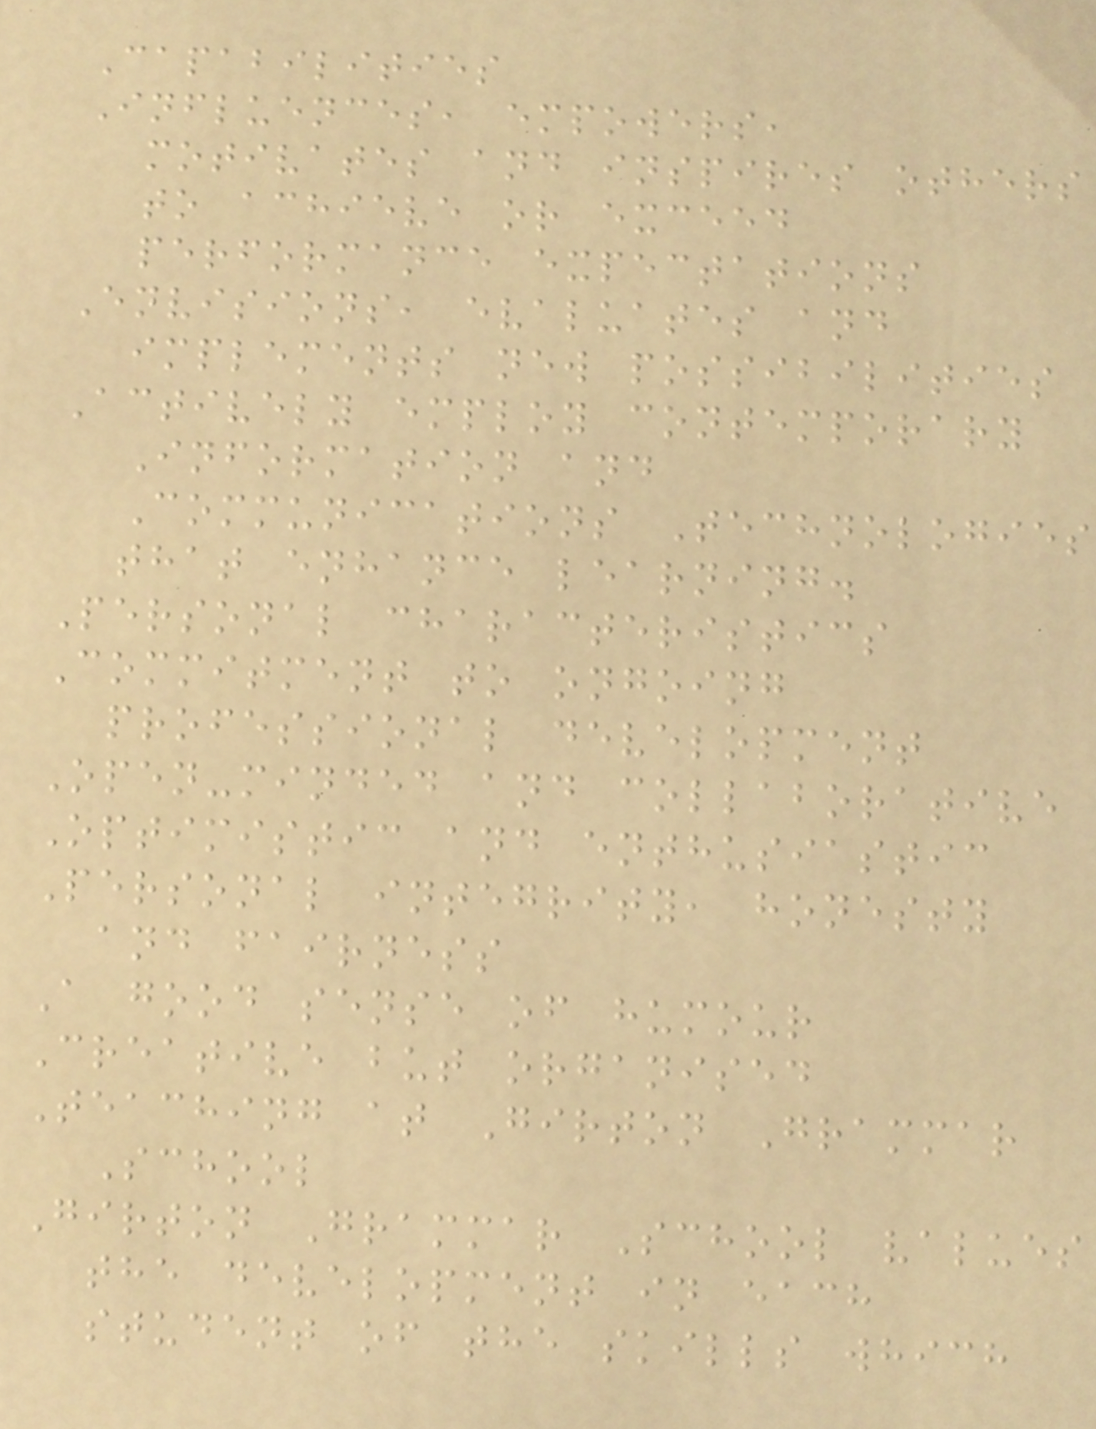Capabilities
Influences, empowers,
motivates and inspires others
to achieve or exceed
performance expectations
Envisions, evaluates and
implements new possibilities
Actively employ contemporary
Information and
Communications Technologies
that enhance learning.
Personal characteristics
Commitment to ongoing
professional development
Open-minded and collaborative
Optimistic and enthusiastic
Personal integrity, honesty
and fairness
A good sense of humour
Creative but organised
Teaching at Girton Grammar
School
Girton Grammar School values
the development in each
student of the skills which
